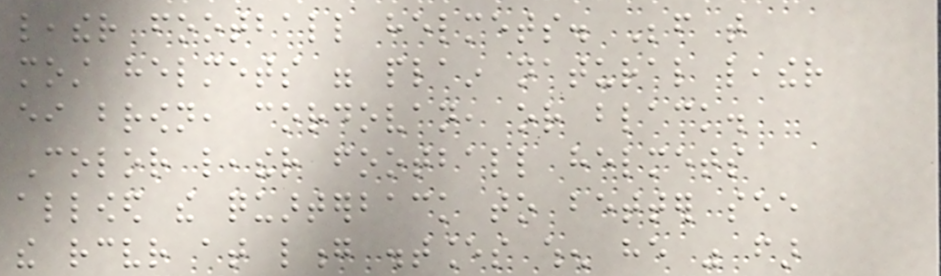leather football helmets. Before that
most helmets were plain natural leather
either brown, cordovan, or black.
Color leather football helmets
allowed the quarterback to better see
the receiver at long distances when he was far
